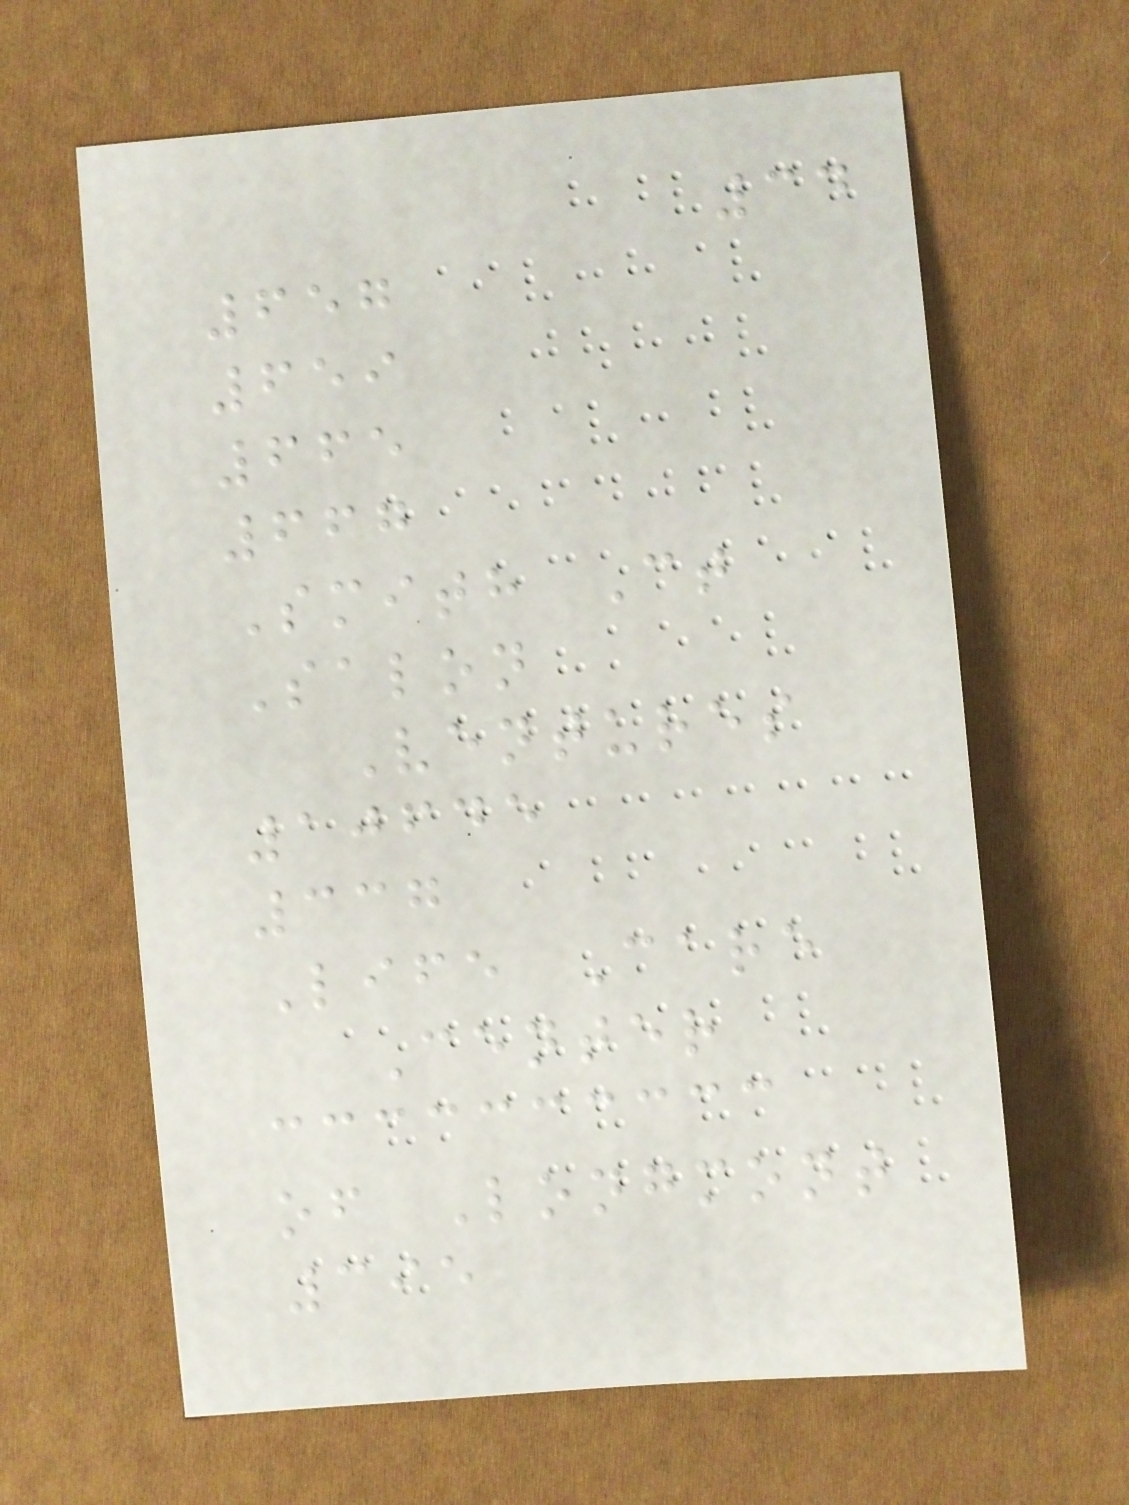34
657
659
665
667
Smith Ct
Salon
Ventures
10645
337
Life Care
Center
of Longmont
395
